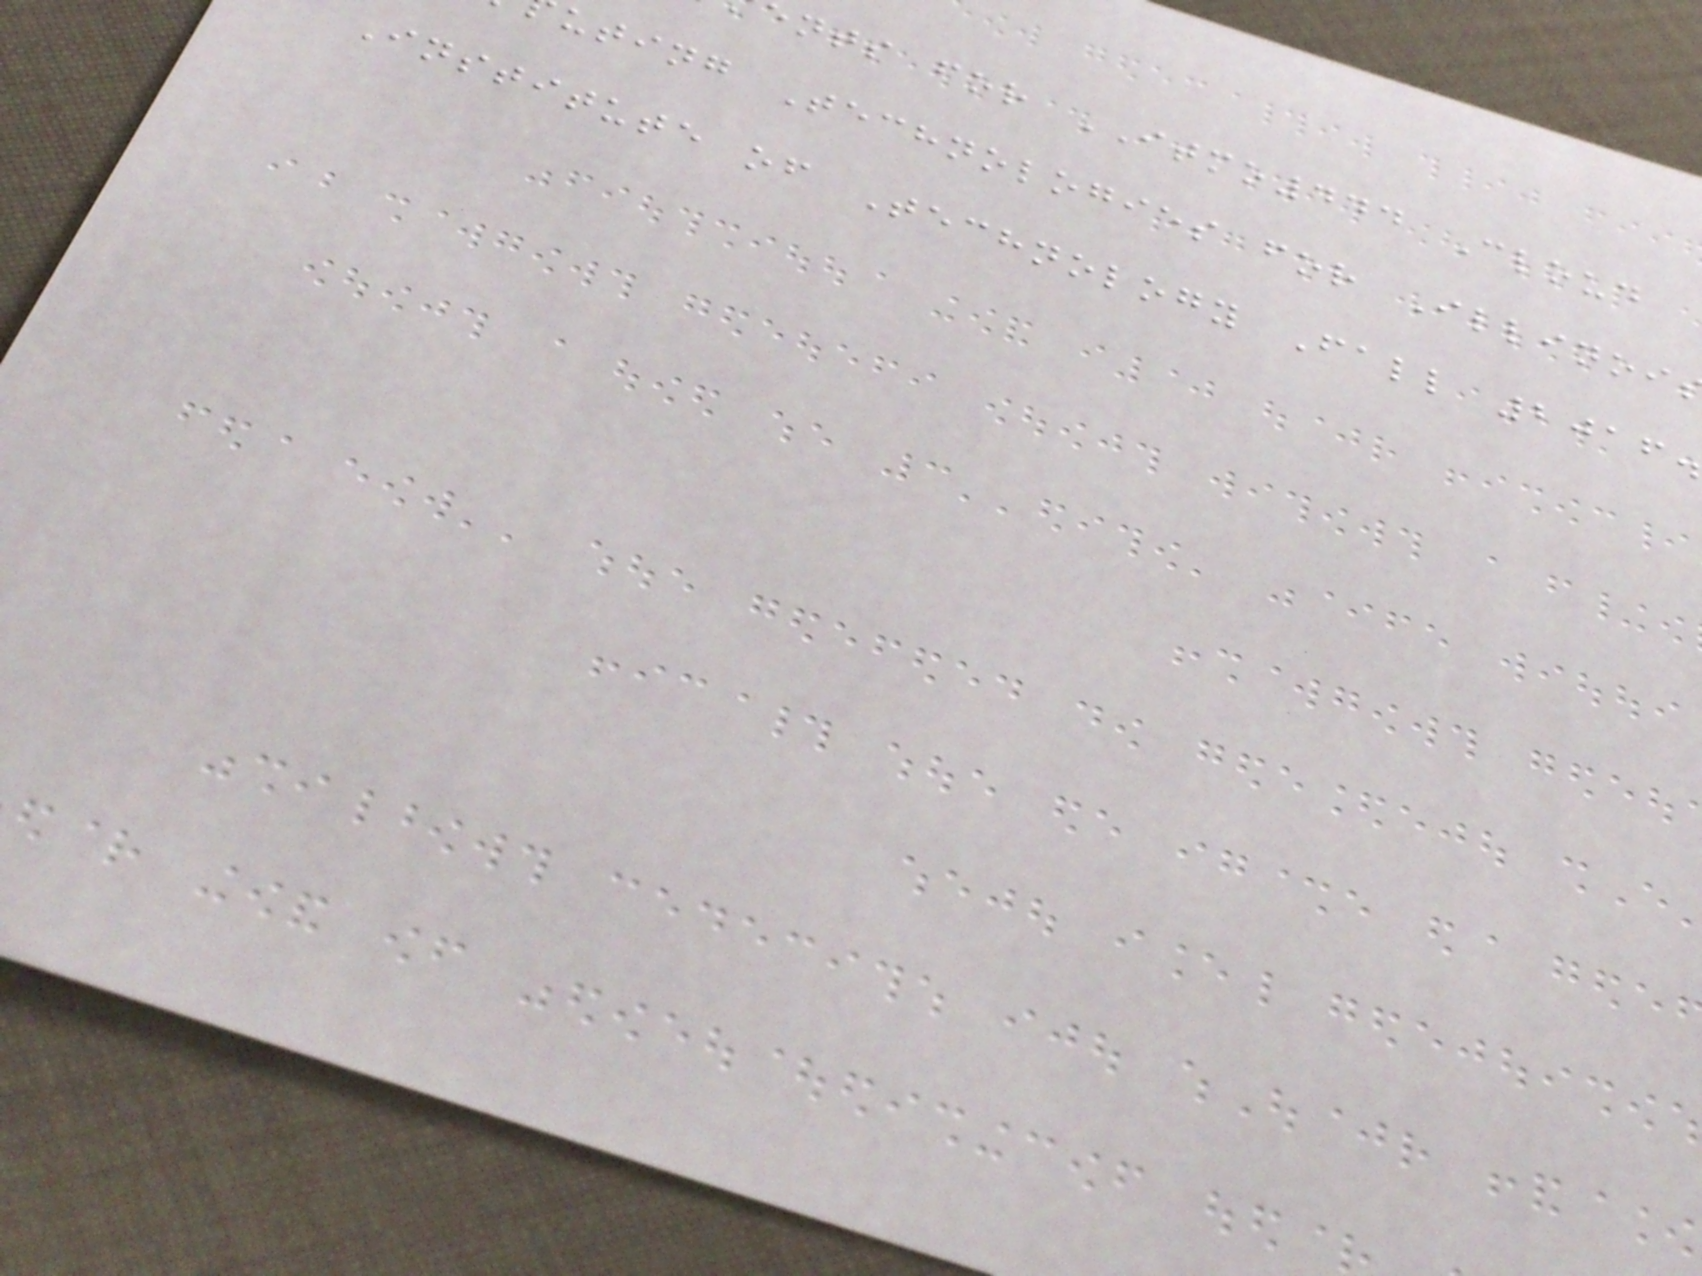ents for ITMO444 Cloud
uting Technologies for Illinoi
Institute of Technology Fall 2016.
